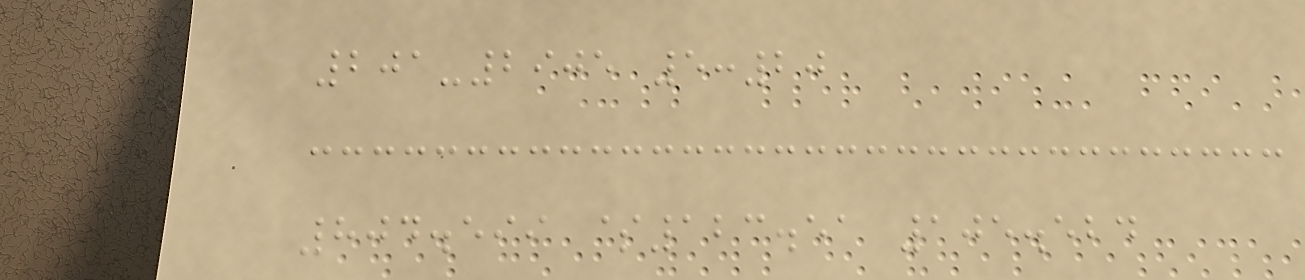201-2905 5:20
804.599 $123.51 105.524
